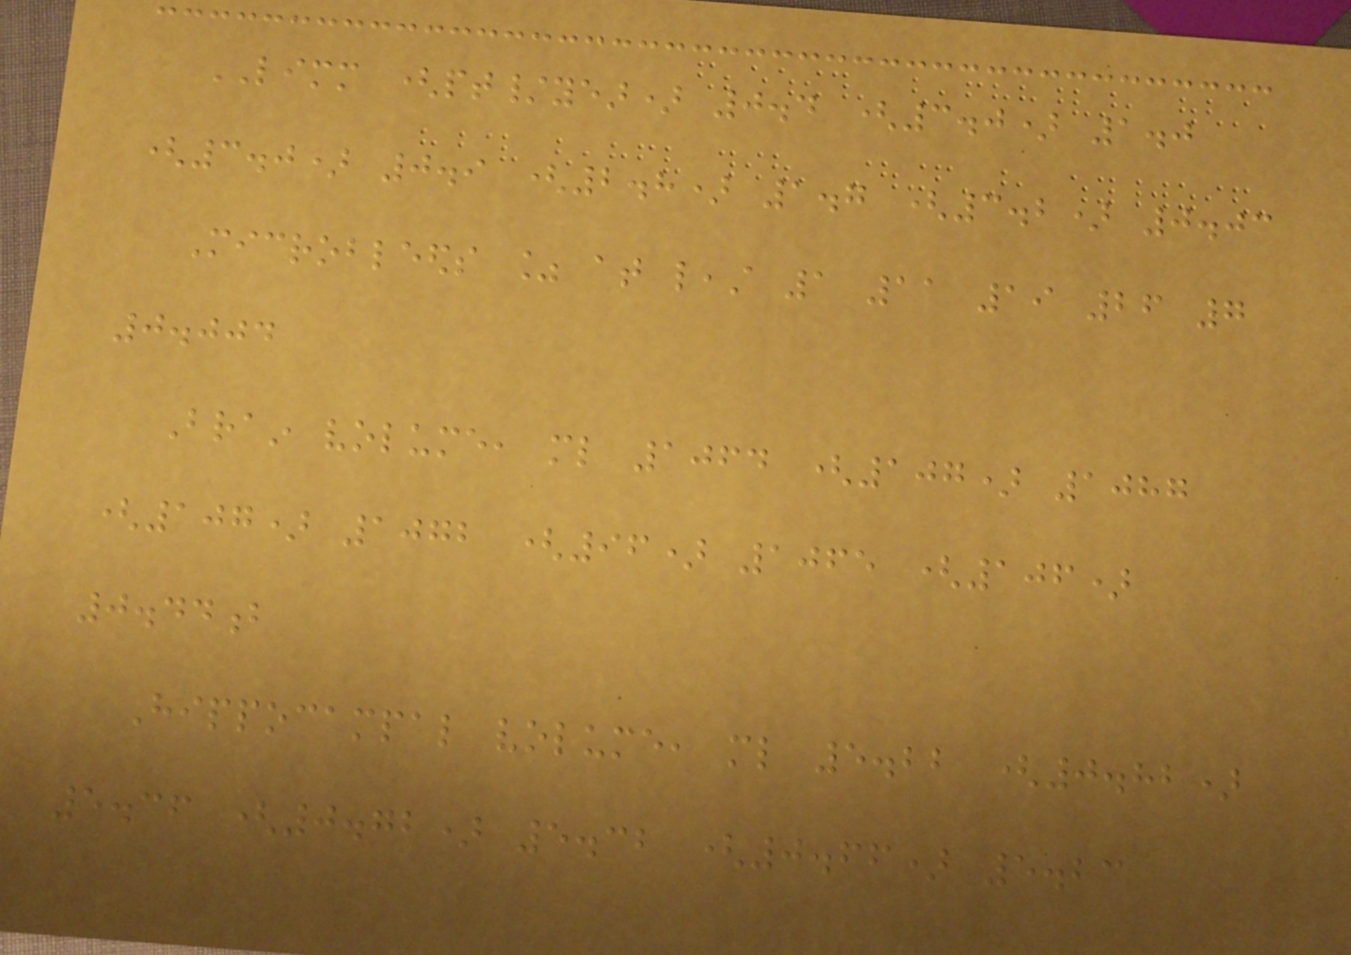LIMM (pt/year) 0.4 (3.0) 1.0
(3.0) 0.9 (2.8) 1.7 (3.2) 0.03
Microbleeds % at least 1 11 19 26 7
0.004
Brain volume, ml 1064 (107) 1087
(107) 1072 (96) 1065 (106)
0.44b
Hippocampal volume, ml 5.22 (0.82)
5.36 (0.72) 5.32 (0.66) 5.23
